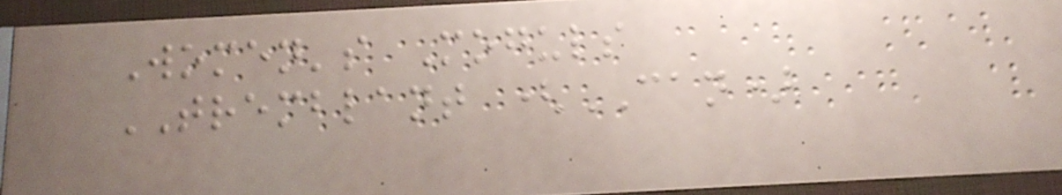Women's Moguls
TREMBLANT (CAN)
